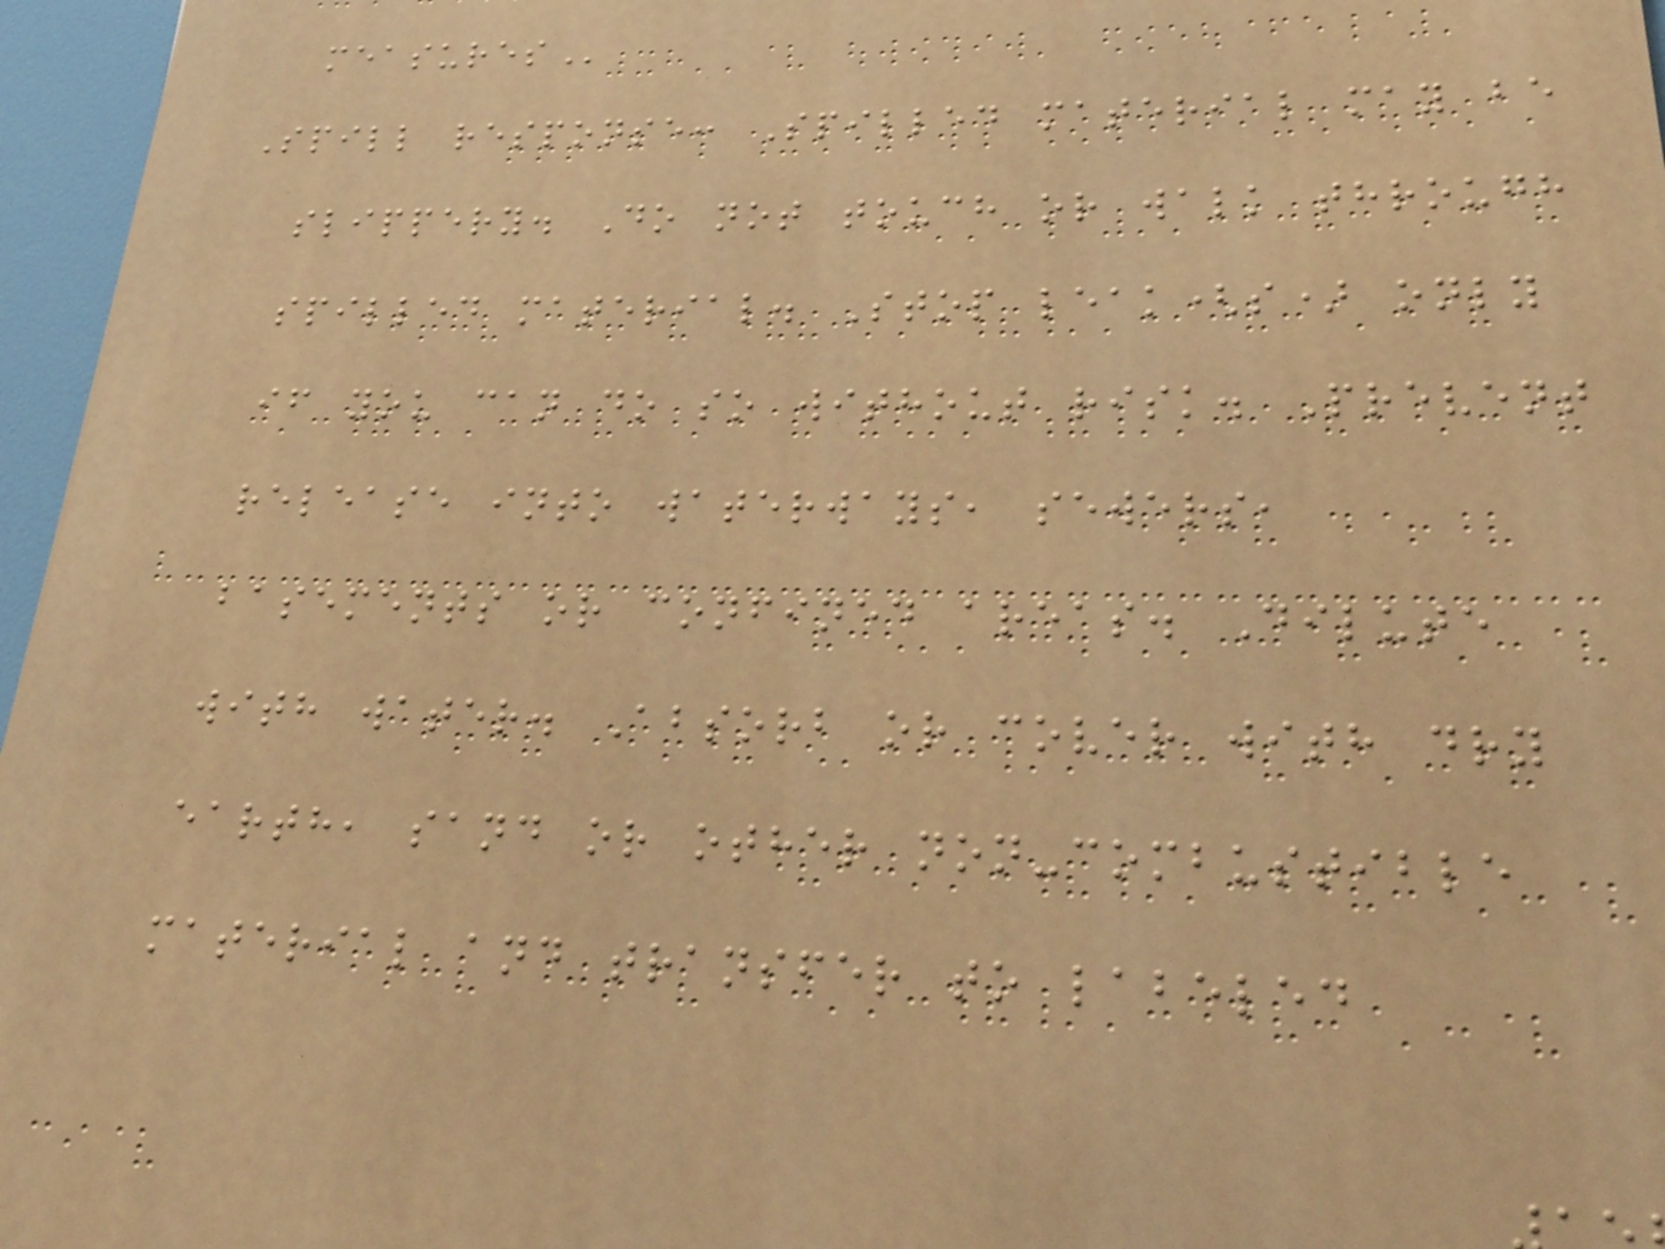Spill response: Spilled material may be
slippery. Do not touch or walk through
spilled material. Stop leak(s) only
if you can do so without risk. Prevent
release into waterways, sewers,
basements or confined areas. Dilute
with water. Absorb or cover with dry
earth, sand or other non-combustible
material and transfer to labeled
